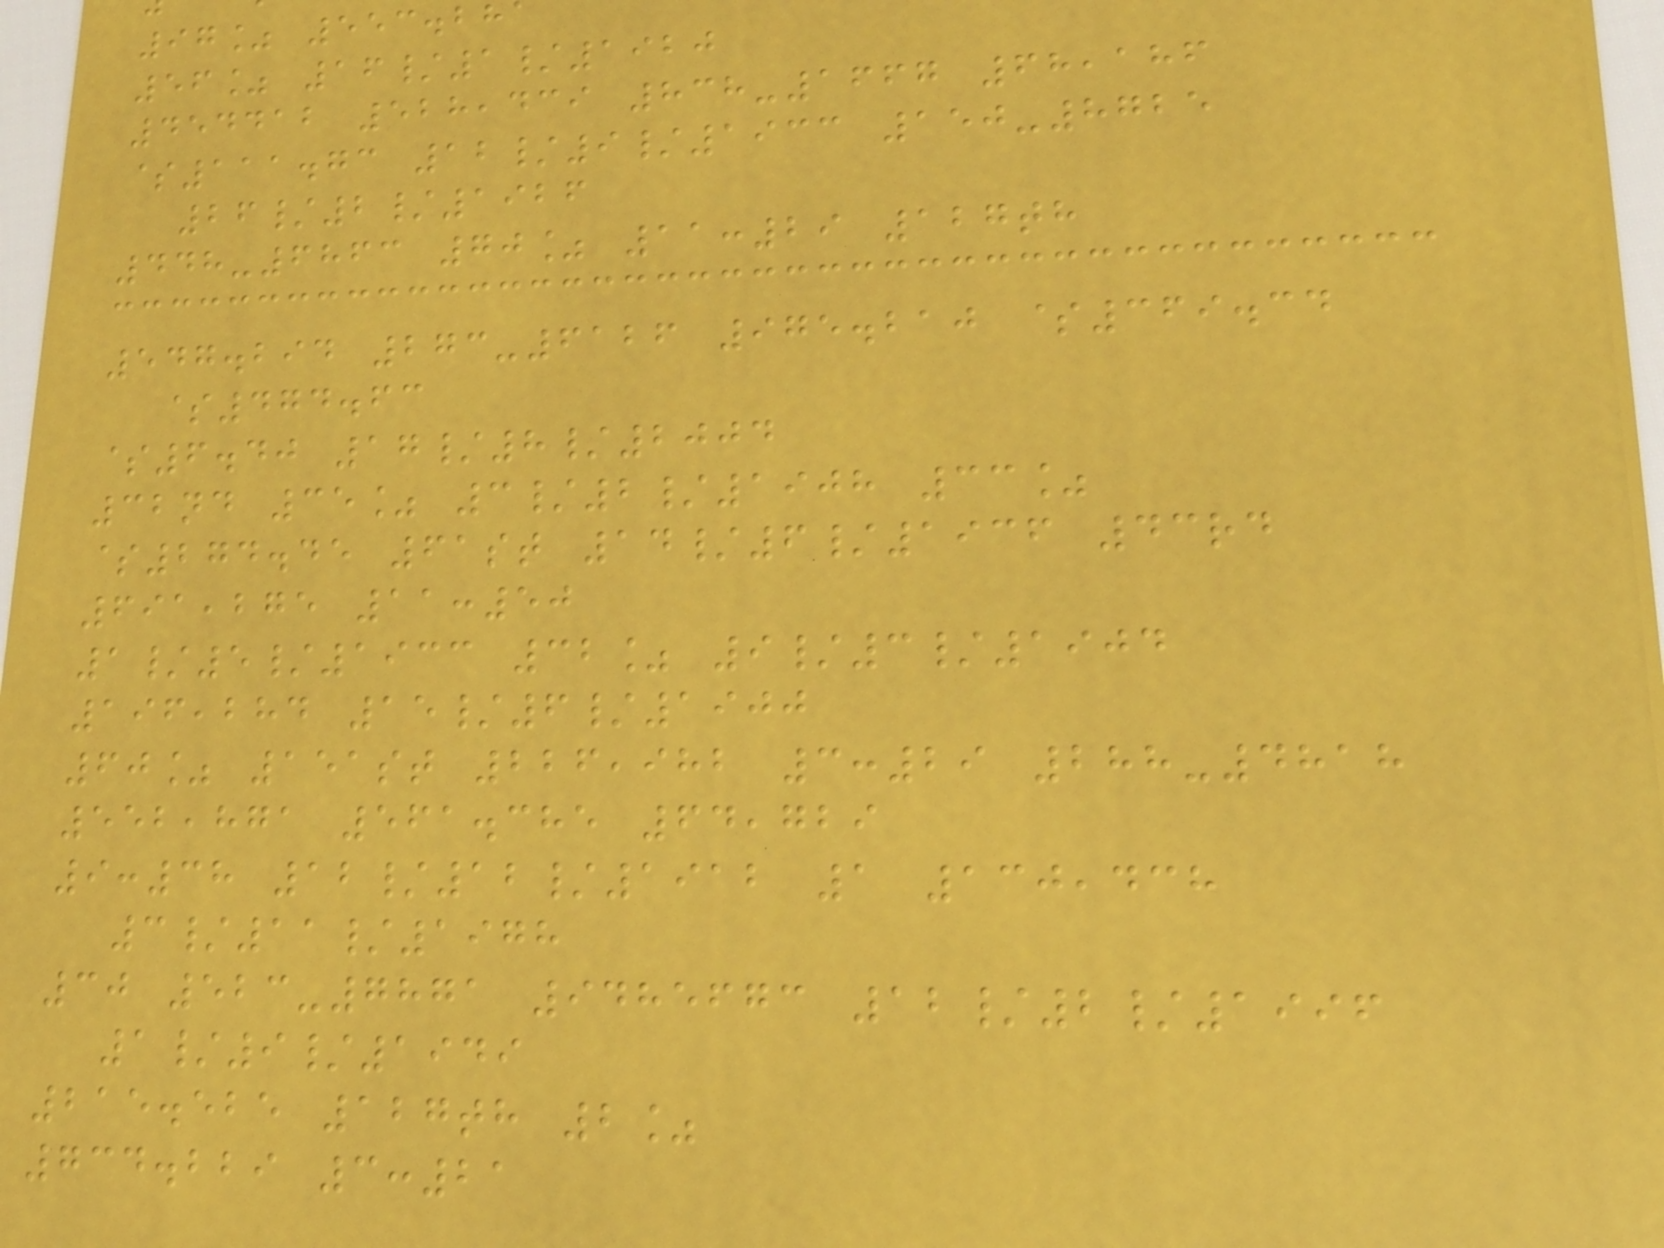97% 553.28
56% 16/1/1920
454412 528,439 838-1667 68,186
$111.73 12/9/1933 150-8725
26/2/1926
448-6863 70% 11:29 127th
547.294 273-6126 975.210 $369.34
$474.63
$6.40 17/8/2004
32nd 35% 3/2/1908 33%
$274.45 61st 14/6/1936 43rd
691,275 11:50
1/5/1933 32% 9/3/1904
196,284 15/6/1900
60% 151st 226,982 3:29 288-4818
552,871 561.385 64,729
9:38 12/12/1912 1 130,438
3/11/1978
30 523-7871 9485673 12/2/1996
1/9/1949
215.525 127th 2%
734.229 3:21
